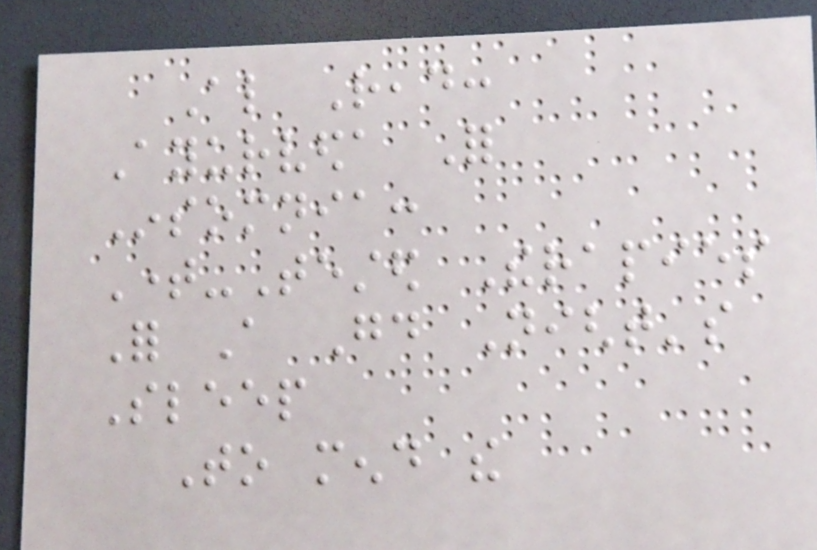Also Read:
Ayurveda For
Insomnia:
Time-Tested Therapies
For A Good Night's
Sleep
To mend the
